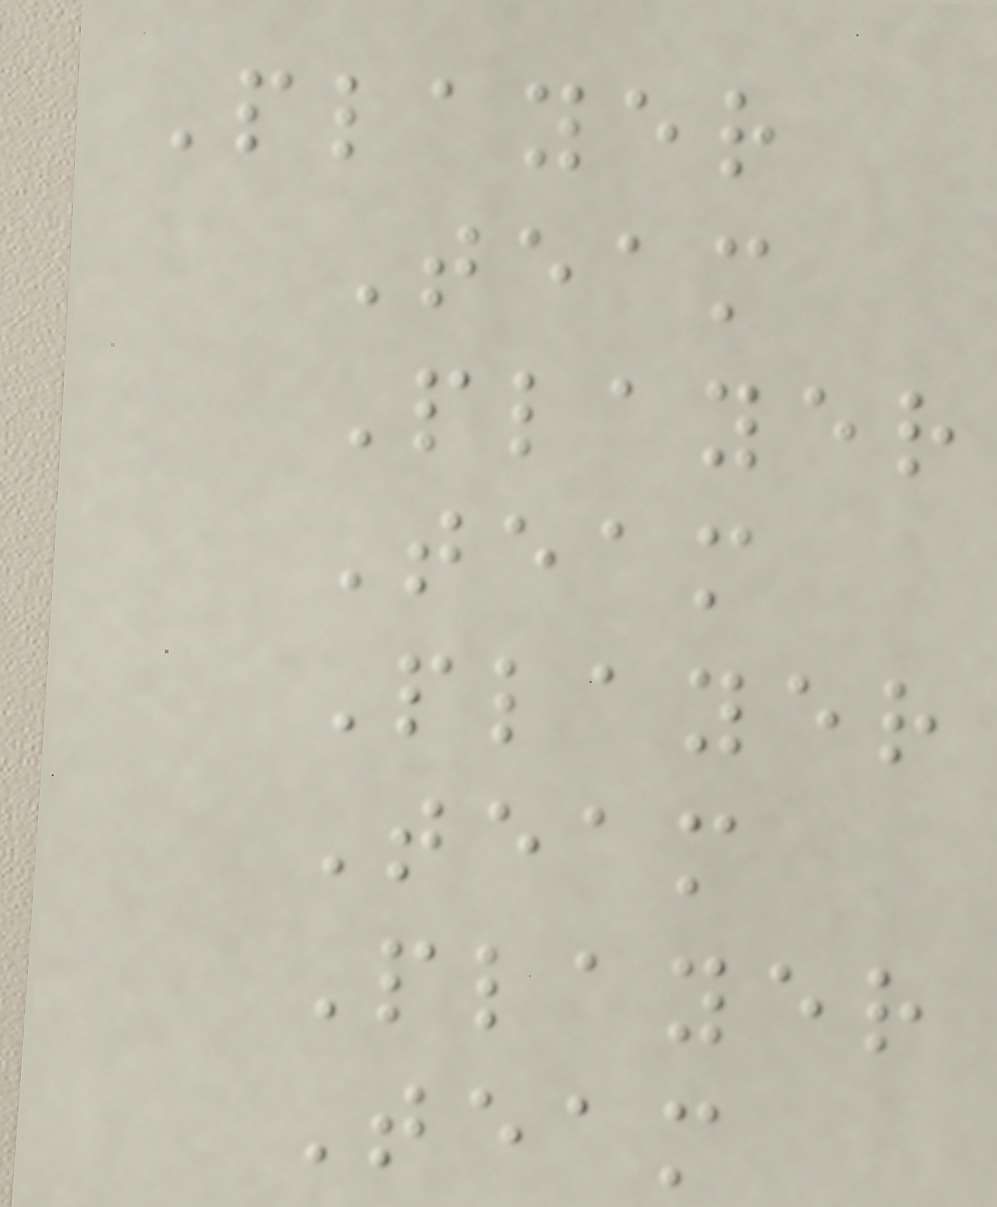Player
Team
Player
Team
Player
Team
Player
Team
